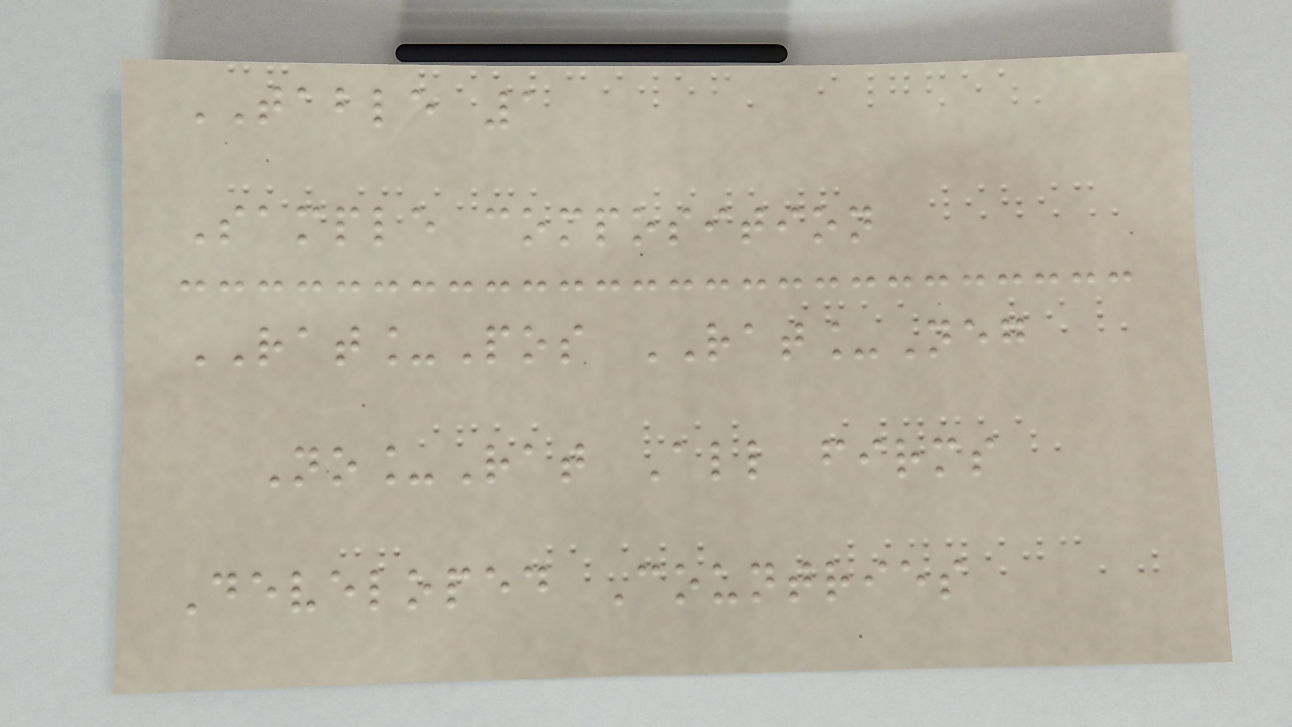TABLE 1
Sample composition
RAT_Pos RAT_Neg
No_Rat All firms
Developed Countries
